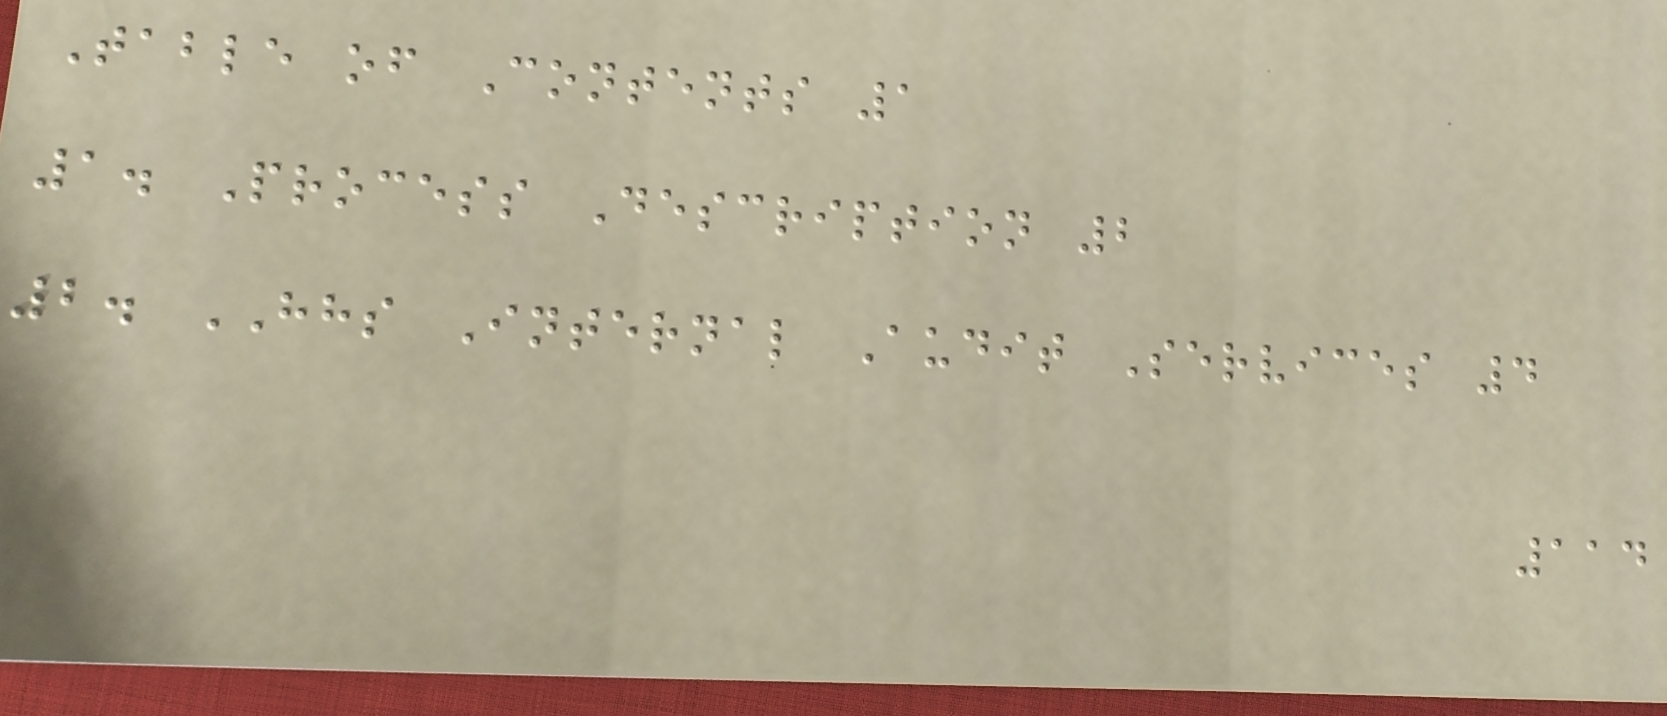Table of Contents 1
1. Process Description 2
2. HHS Internal Audit Services 4
114
